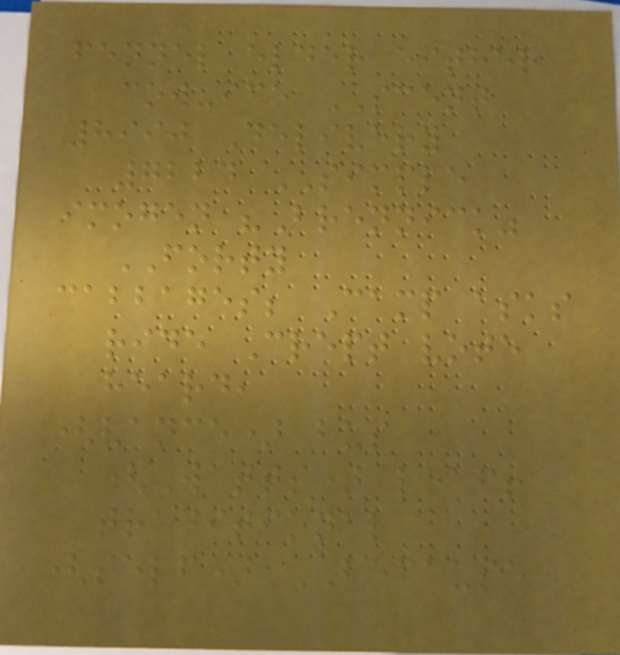fennel elder either
cow-ice SCENT
8990 Delivery
7224 SIMPLE
imogen "Brennick"
FORTY
cabbages; Camp asks
ride Crept vote
heard,
(vance) bus
(Watts) leaf!
traditional
(self) BECAUSE
